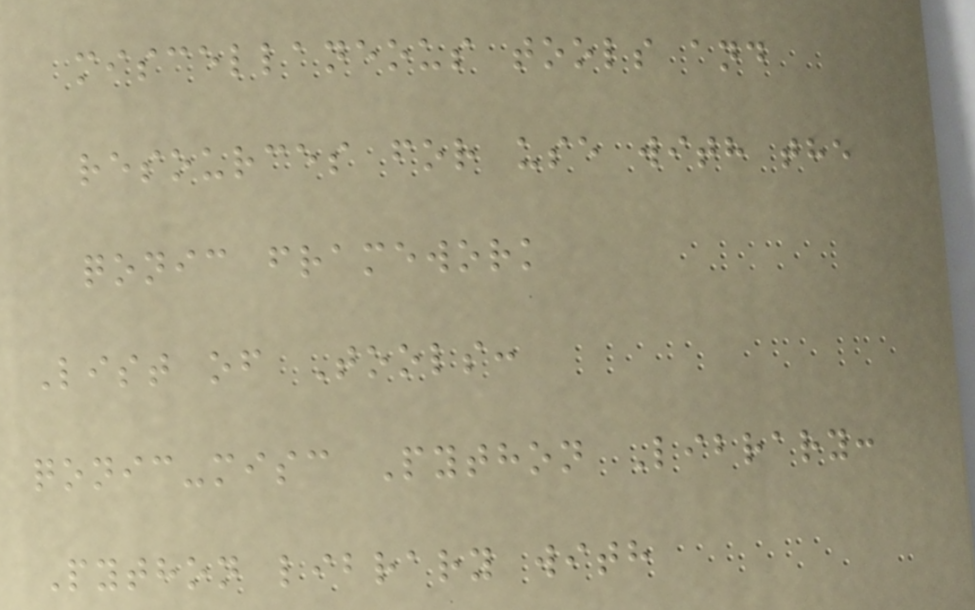miscellaneous tools and
resources for use with the
qonic framework
List of Tools:
qonic-misc Python Library:
Python library with
